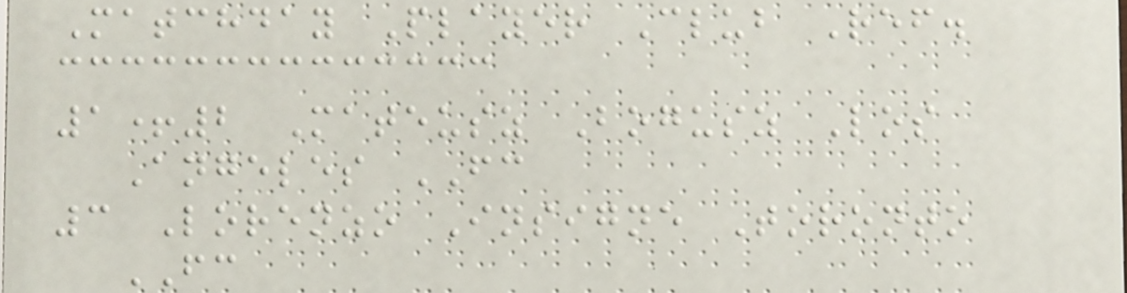Matchday Player Club Ref.
1+2 Mateusz Bogusz Los
Angeles FC
3 Lorenzo Insigne Toronto
FC
